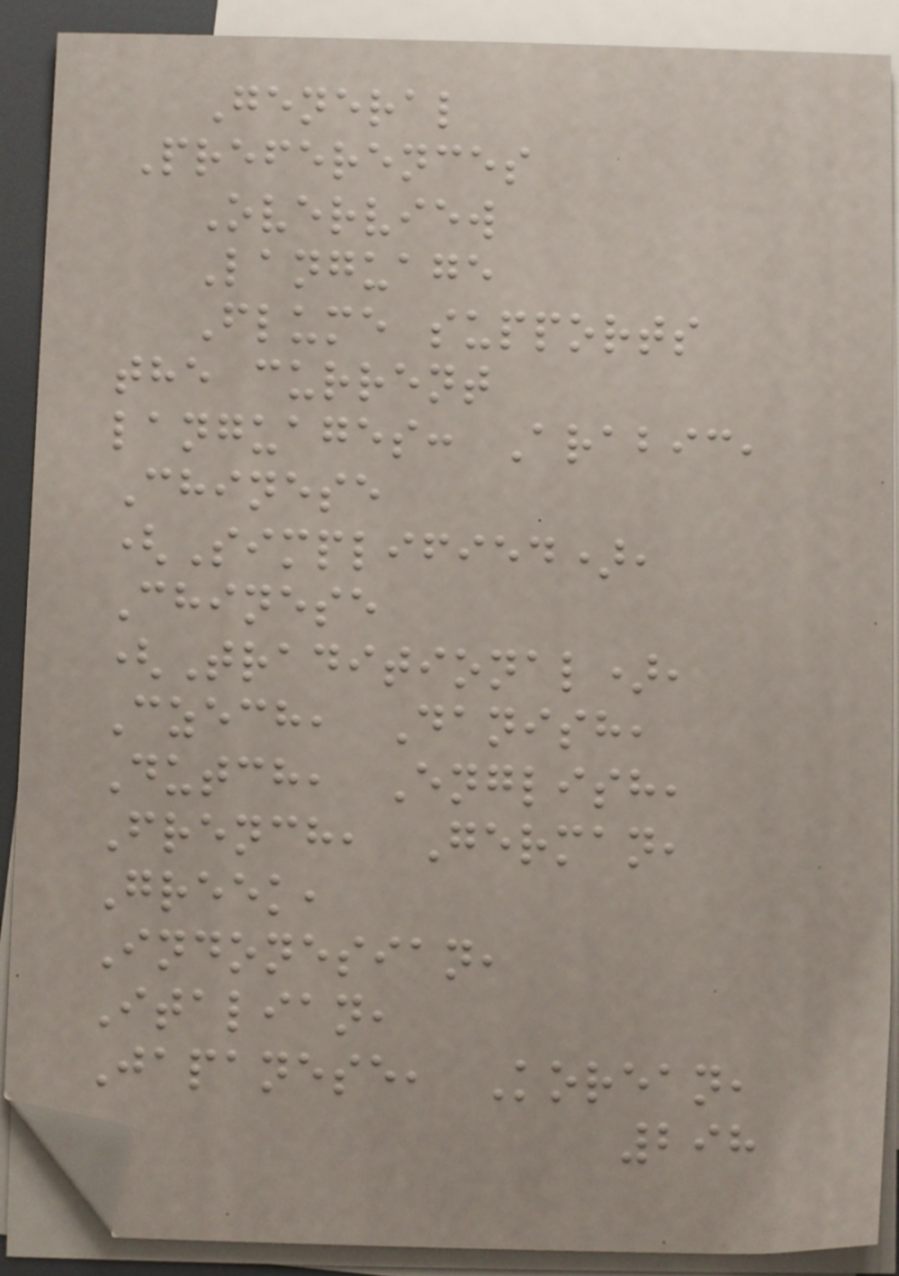General
Preferences
Overview
Language
Flume supports
the current
languages: Arabic,
Chinese
(Simplified),
Chinese
(Traditional),
Czech, Danish,
Dutch, English,
French, German,
Greek,
Indonesian,
Italian,
Japanese, Korean,
298
